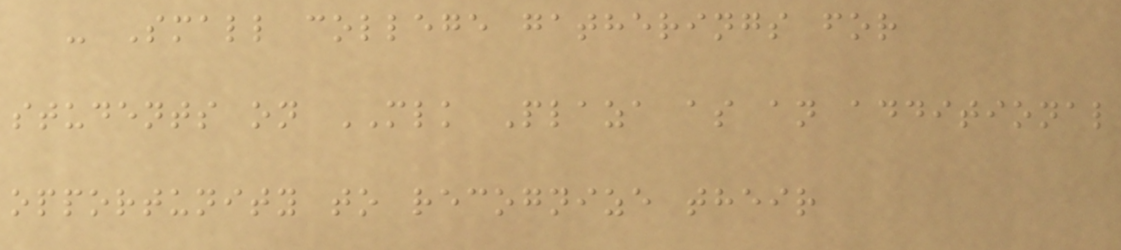- Small college gatherings for
students on MLK Plaza as an additional
opportunity to recognize their
